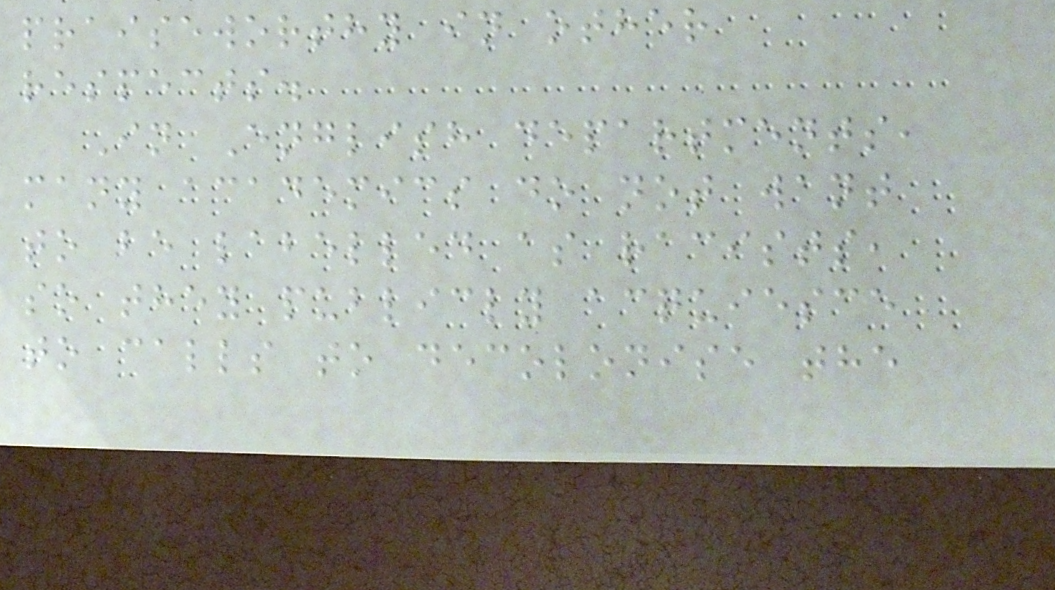praiseworthy in other
respects.
In English departments,
many academics do not want
to be labelled as racists,
so they publicly acquiesce
to calls to decolonise the
